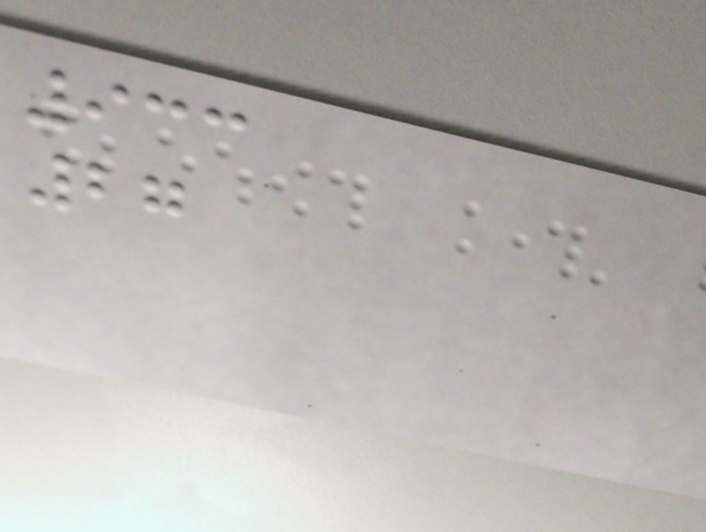933
27
